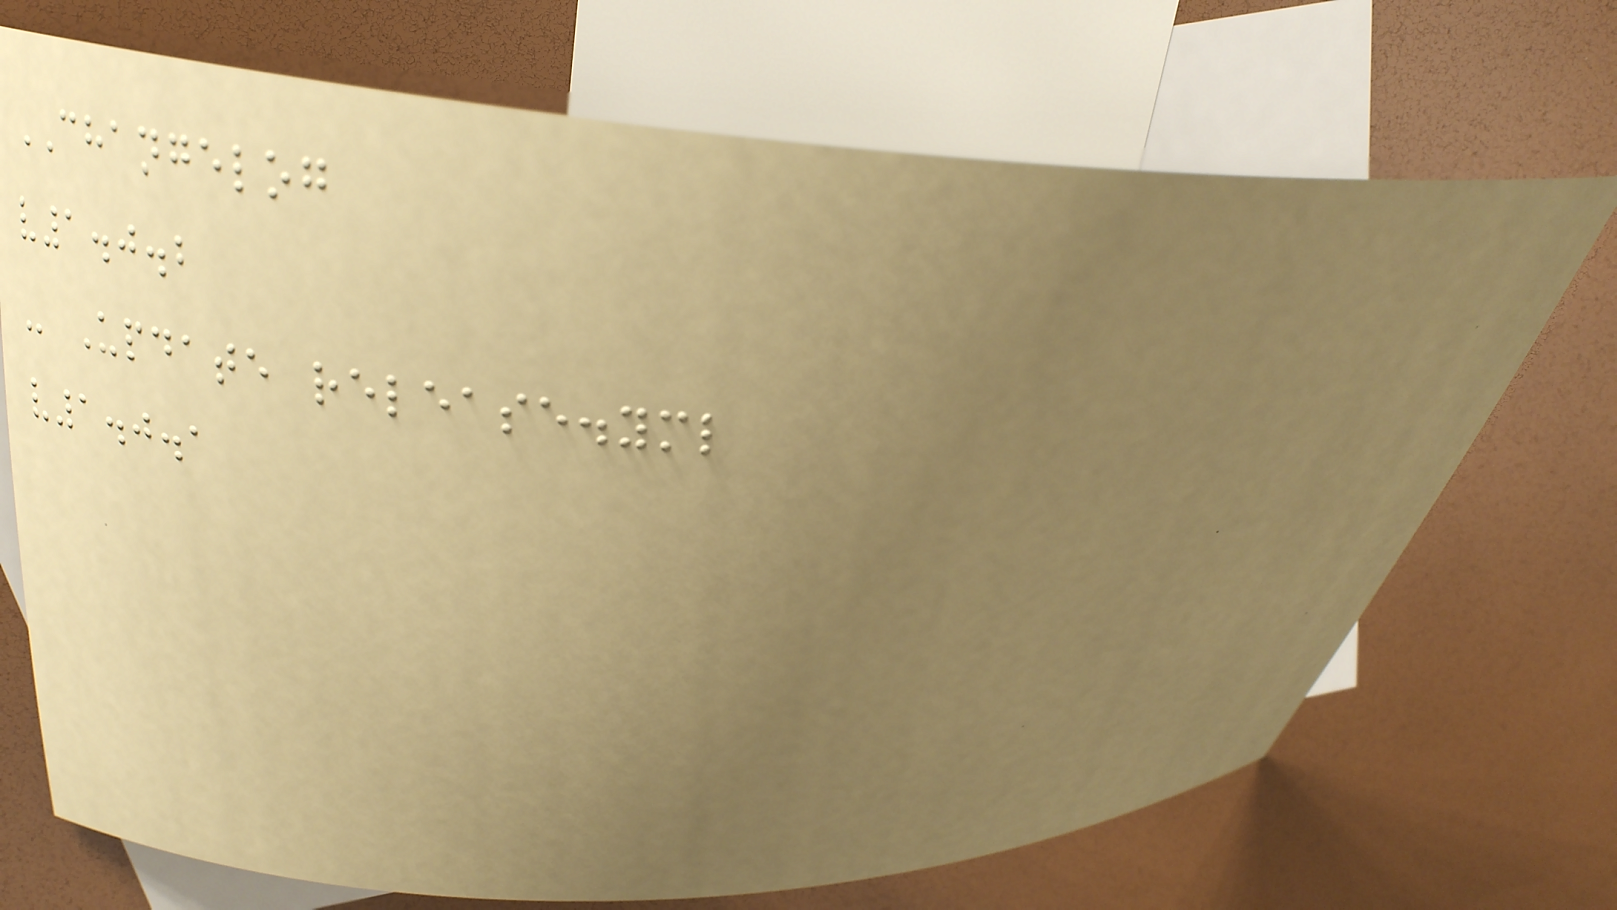CHANGELOG
v1.0.2
- Update release.yml
v1.0.1
